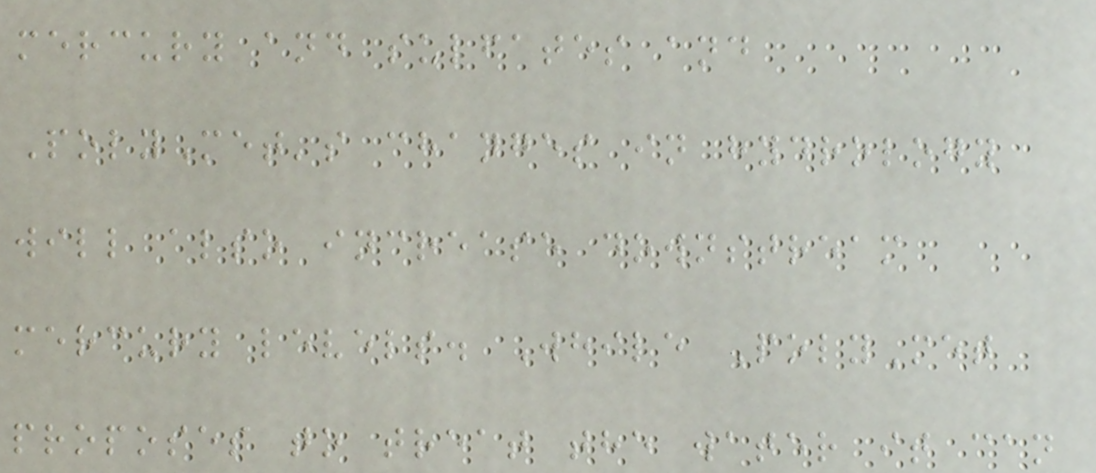mercury and sulfates and
PolyMet's changes in hydrology
will also increase downstream
mercury levels. While PolyMet
proposes to treat the water it can
